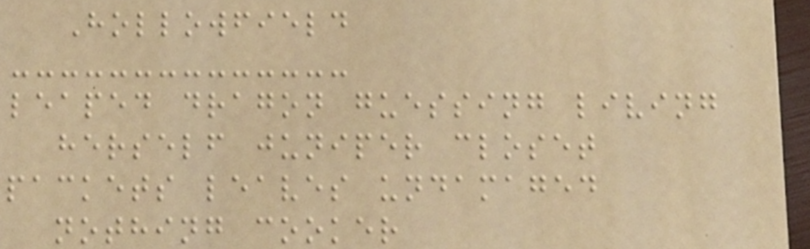Hollowfield
leaped dragon guessing living
herself juniper closet
packets leaves undamaged
nothing cooker
